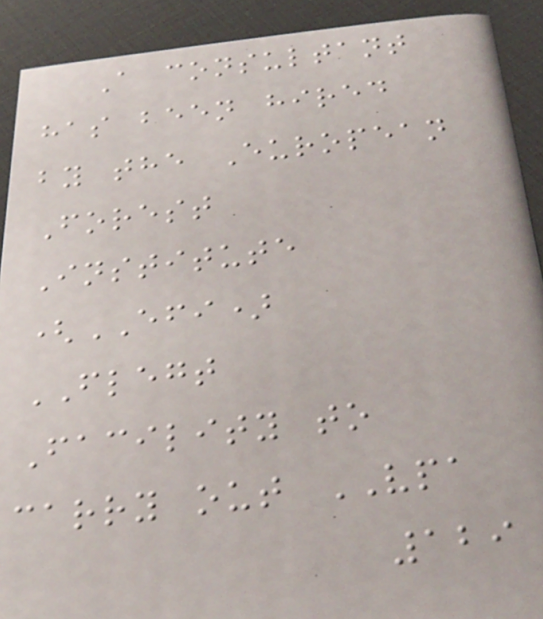A consultant
has been hired
by the European
Forest
Institute
(EFI)
FLEGT
Facility to
carry out VPA
129
